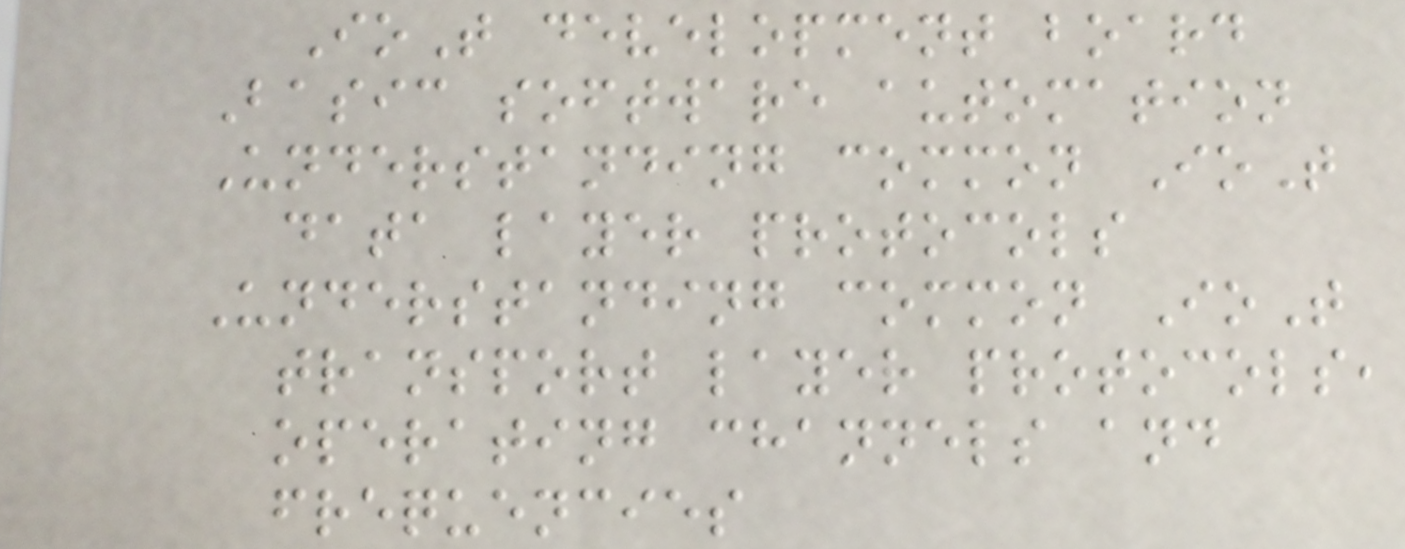IoT development board
Basic software automation
Understanding common IoT
data layer protocols
Understanding common IoT
transport layer protocols,
operating channels and
frequencies
